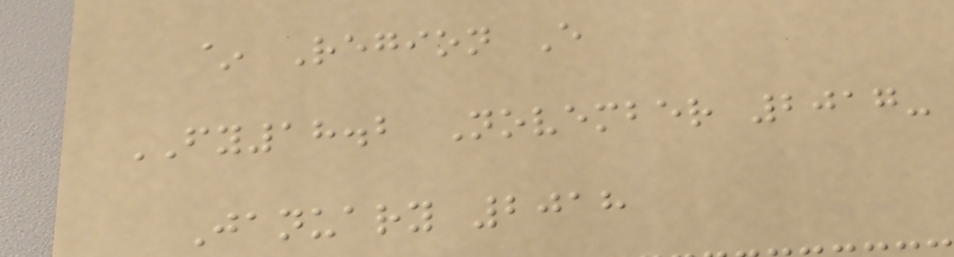~ Region E
FY18.2 November 2017-
January 2018
